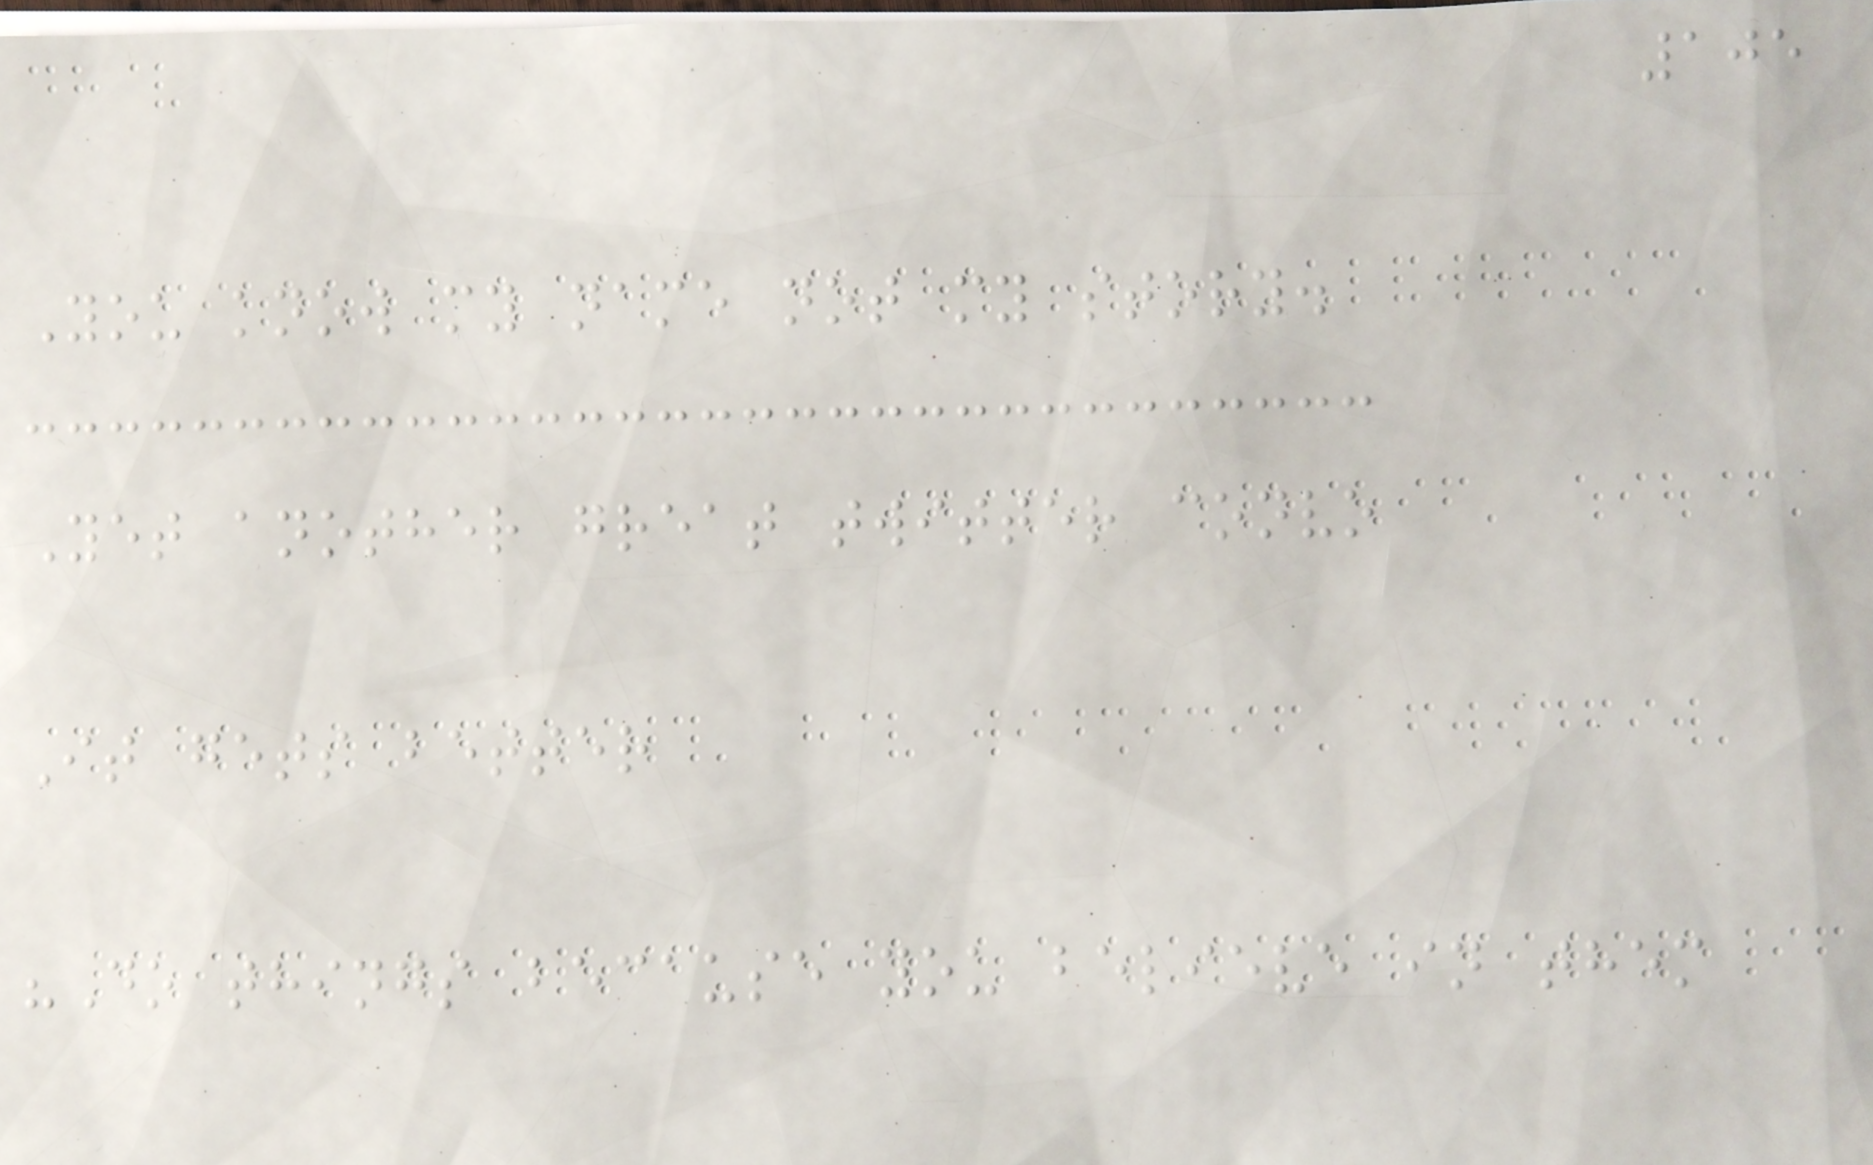105
You know my name not my story.
Yet another great twitter convo
It gets better
"Do things because you believe in them
